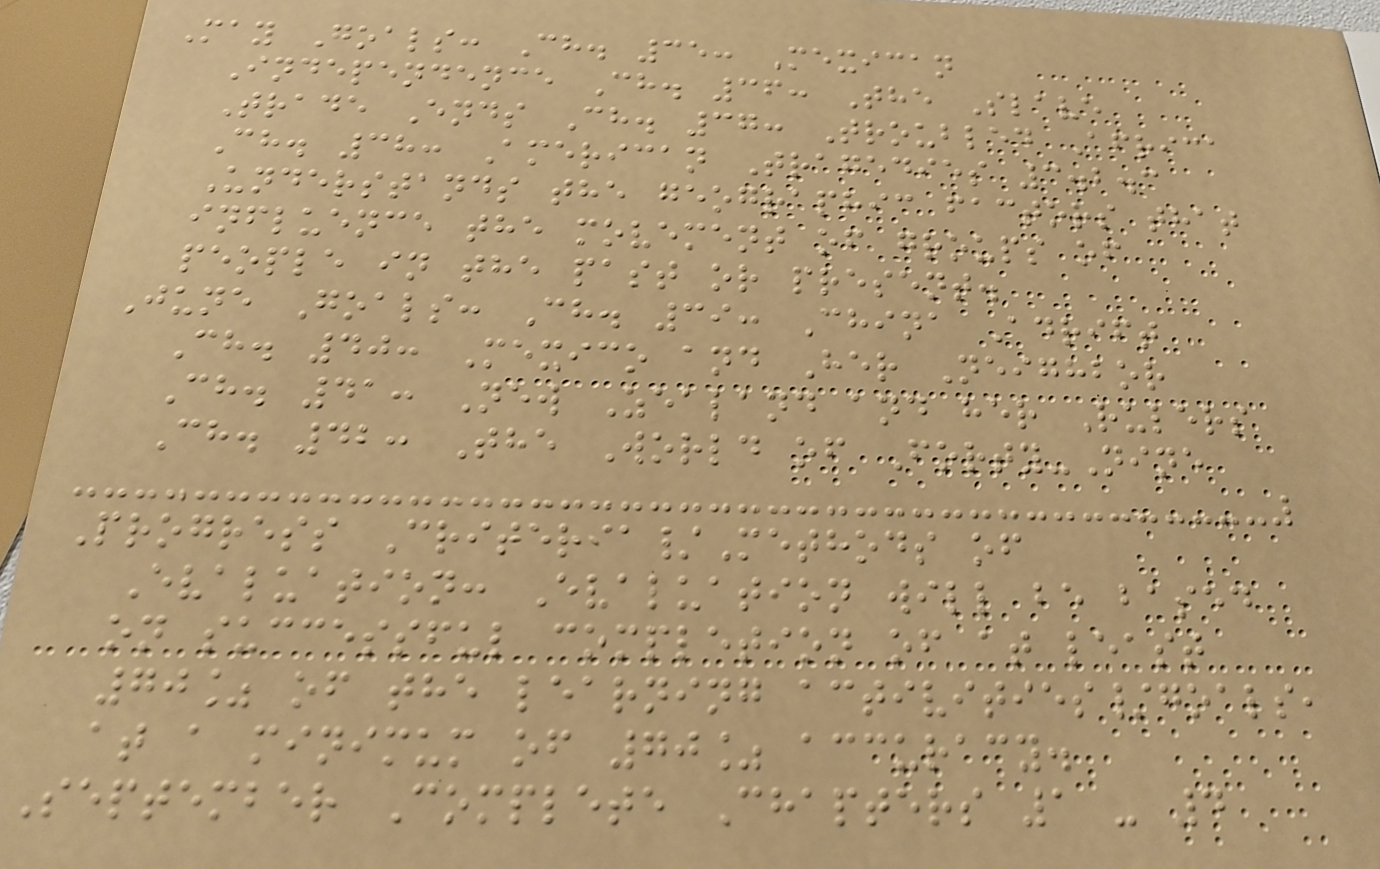May Goals: Ch. 35: Mexican
Independence Ch. 36: The Slave
Trade Ends Ch. 37: Troubled Africa
Ch. 38: American Tragedies 3.2.3
Understands the geographic factors that
influence the movement of groups of
people in the past or present.
June Goals: Ch. 39: China Adrift
Ch. 40: Mexico and Her Neighbor
Ch. 41: New Zealand and her Rulers
Ch. 42: The World of Forty-Nine
Progress Criteria/Methods of
Evaluation: Evaluation will be based
on successful completion of at least
70% of the learning activities/goals,
at a minimum of 70% accuracy.
September Complete Chapters 1 - 4
